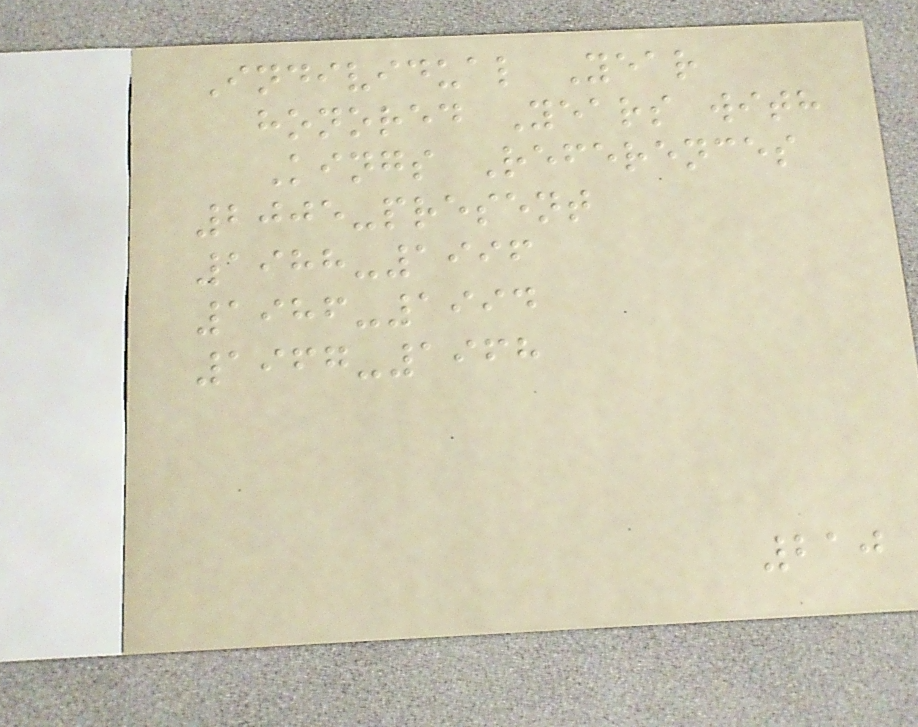Individual Year
honored Years with
Kings References
2005-present
1988-1996
1986-1994
1967-1968
210
